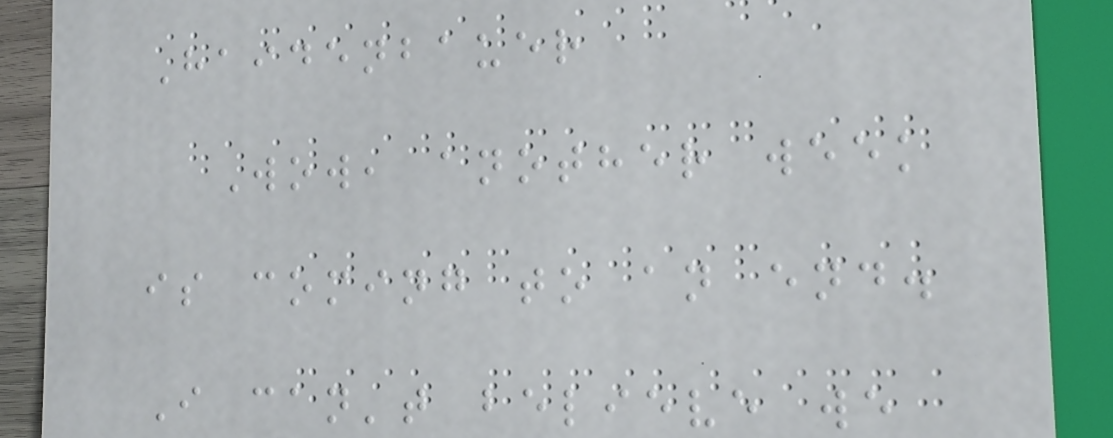Haidenbauer
Wow, another week
is coming to an end.
I can't believe we
